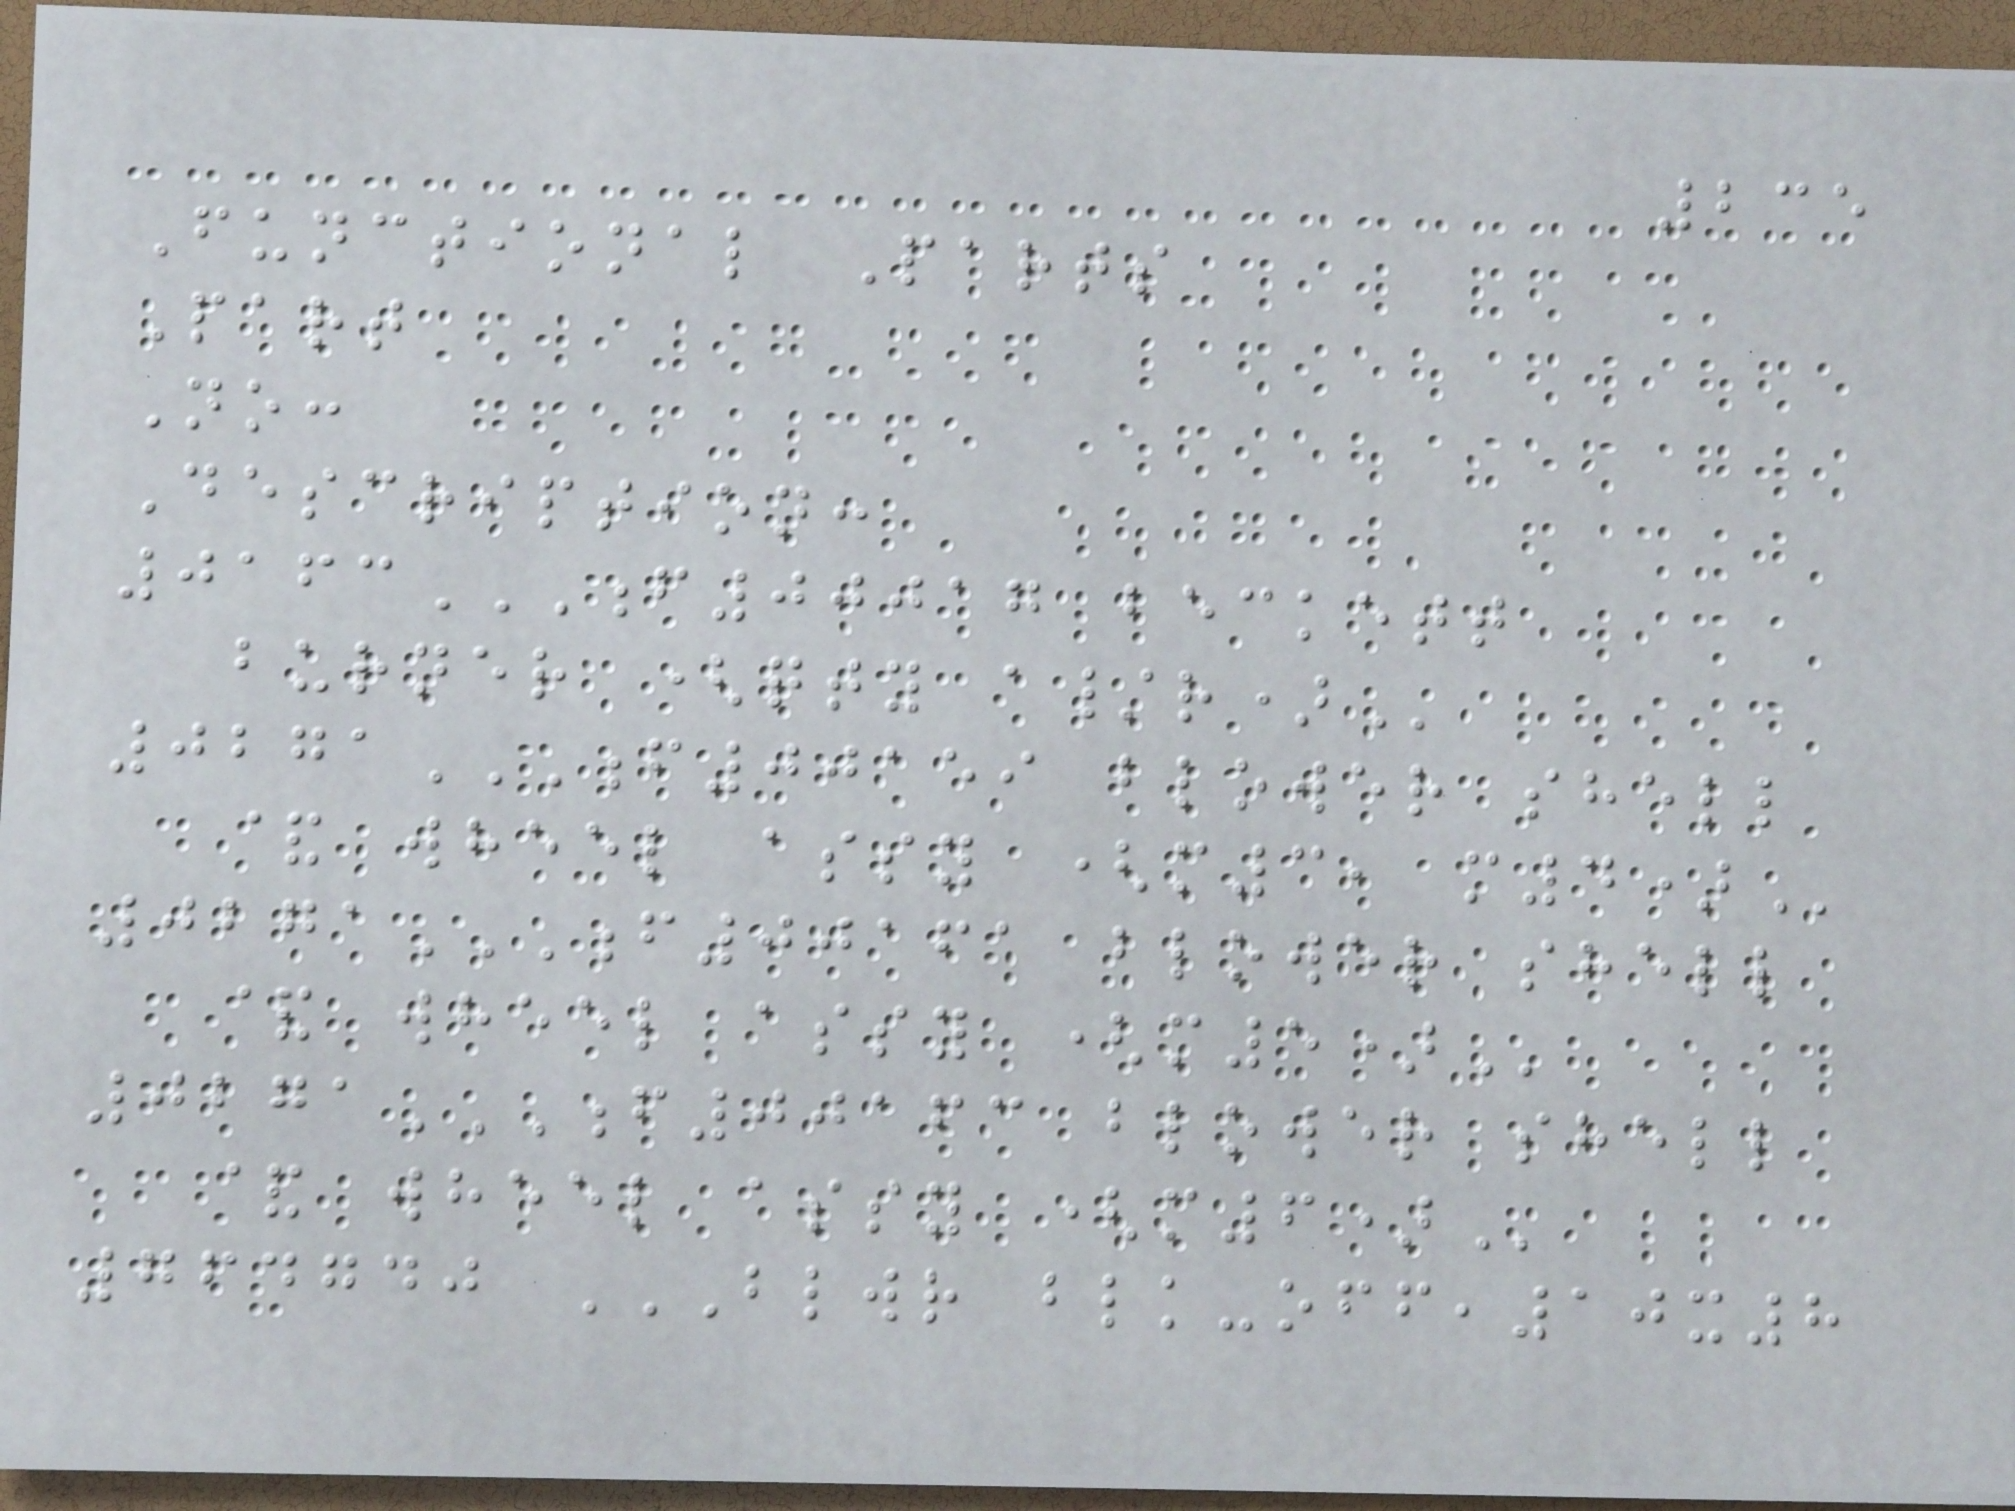235
Functional Parts
Part
No:
Description:
0163F00017 BECKETT
BURNER (QTY A/R)
0271F00159 BLOWER SHELL
& WHEEL ASSY (M3, M4)
0271F00161 BLOWER SHELL
& WHEEL ASSY (M5)
0271F00163 BLOWER SHELL
& WHEEL ASSY (M6)
764740 BLWR BLK-OFF,10X8
